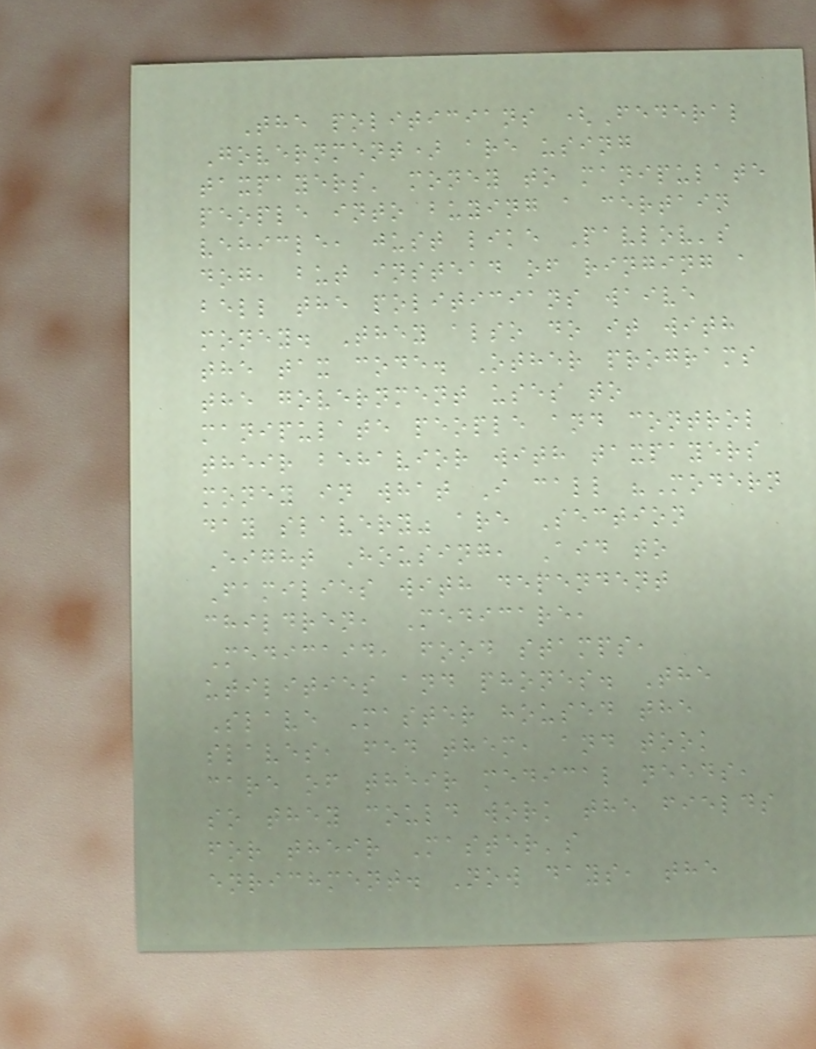The politicians (Federal
Government) are using
taxpayers' money to manipulate
people into buying a certain
vehicle, just like Pavlov's
dog, but instead of ringing a
bell the politicians waive
money. They also do it with
the tax code. Other programs
the government uses to
manipulate people and control
their behavior with taxpayers
money in what I call "Modern
day slavery" are Section
Eight Housing, Aid to
Families with dependent
children, Medicare,
Medicaid, food stamps,
utilities and phones. The
Slave Master housed the
slaves, fed them, and took
care of their medical needs,
so they could work the fields
for their Master's
enrichment. Now days, the
